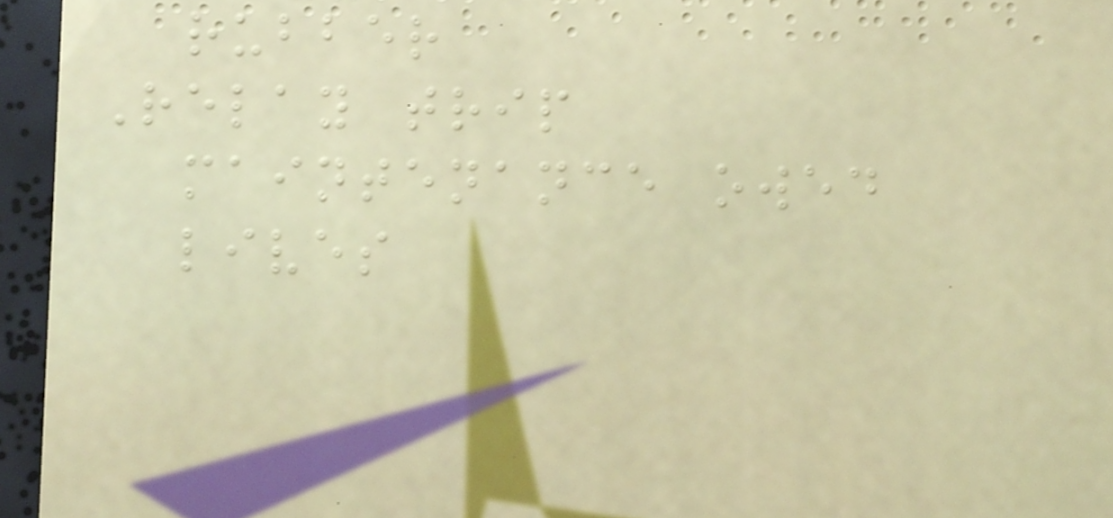rubber
Relay trip
maintenance owed
lives
